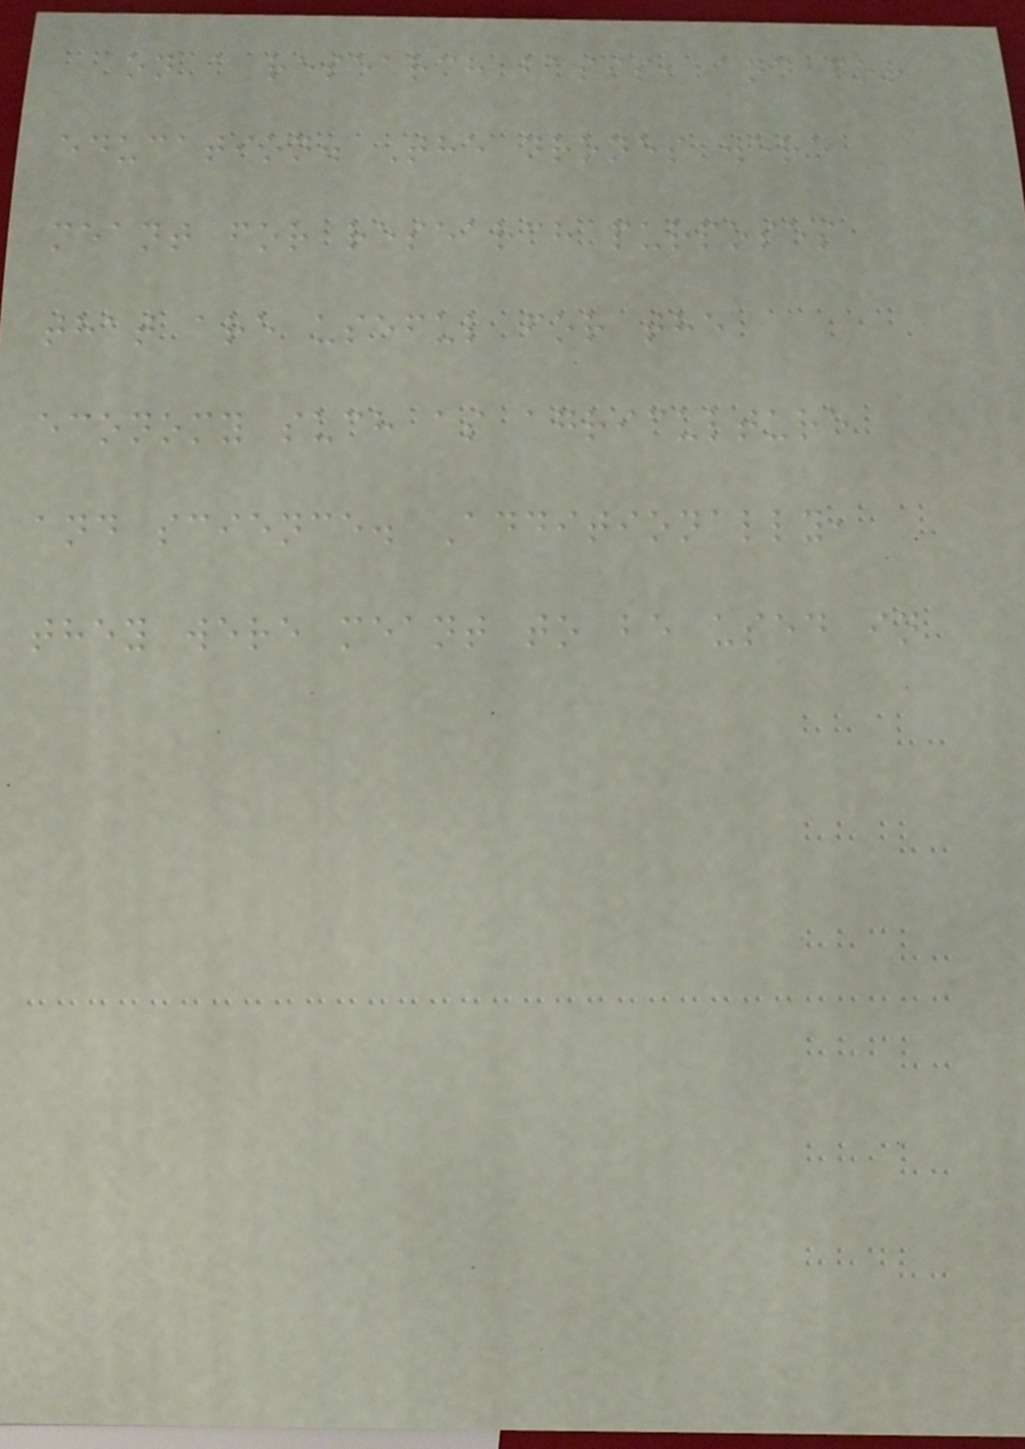on a research basis, and for
education. The drones were
meant for research purposes
that are useful for the
economy such as agriculture
and science. Additionally,
they were meant to be used in
